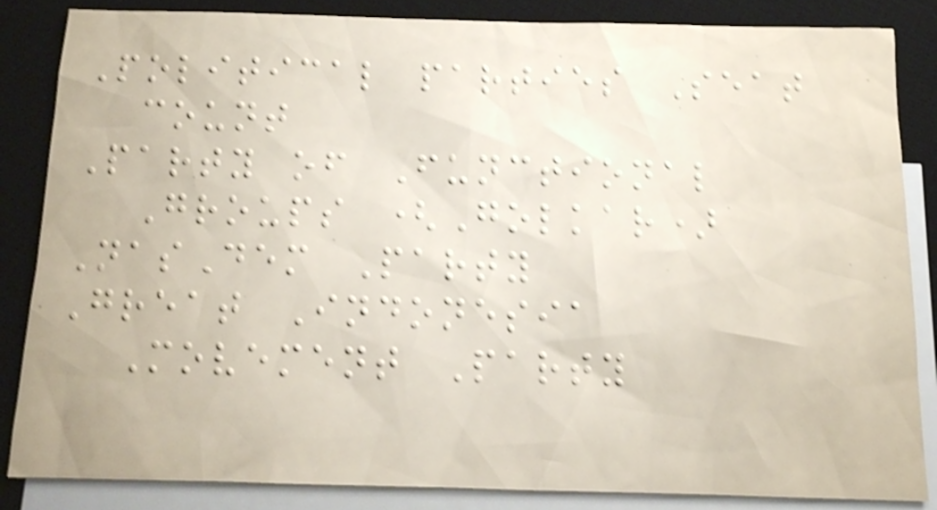Political parties Seat
count
Party of Functional
Groups (Golkar)
NasDem Party
Great Indonesia
Movement Party
